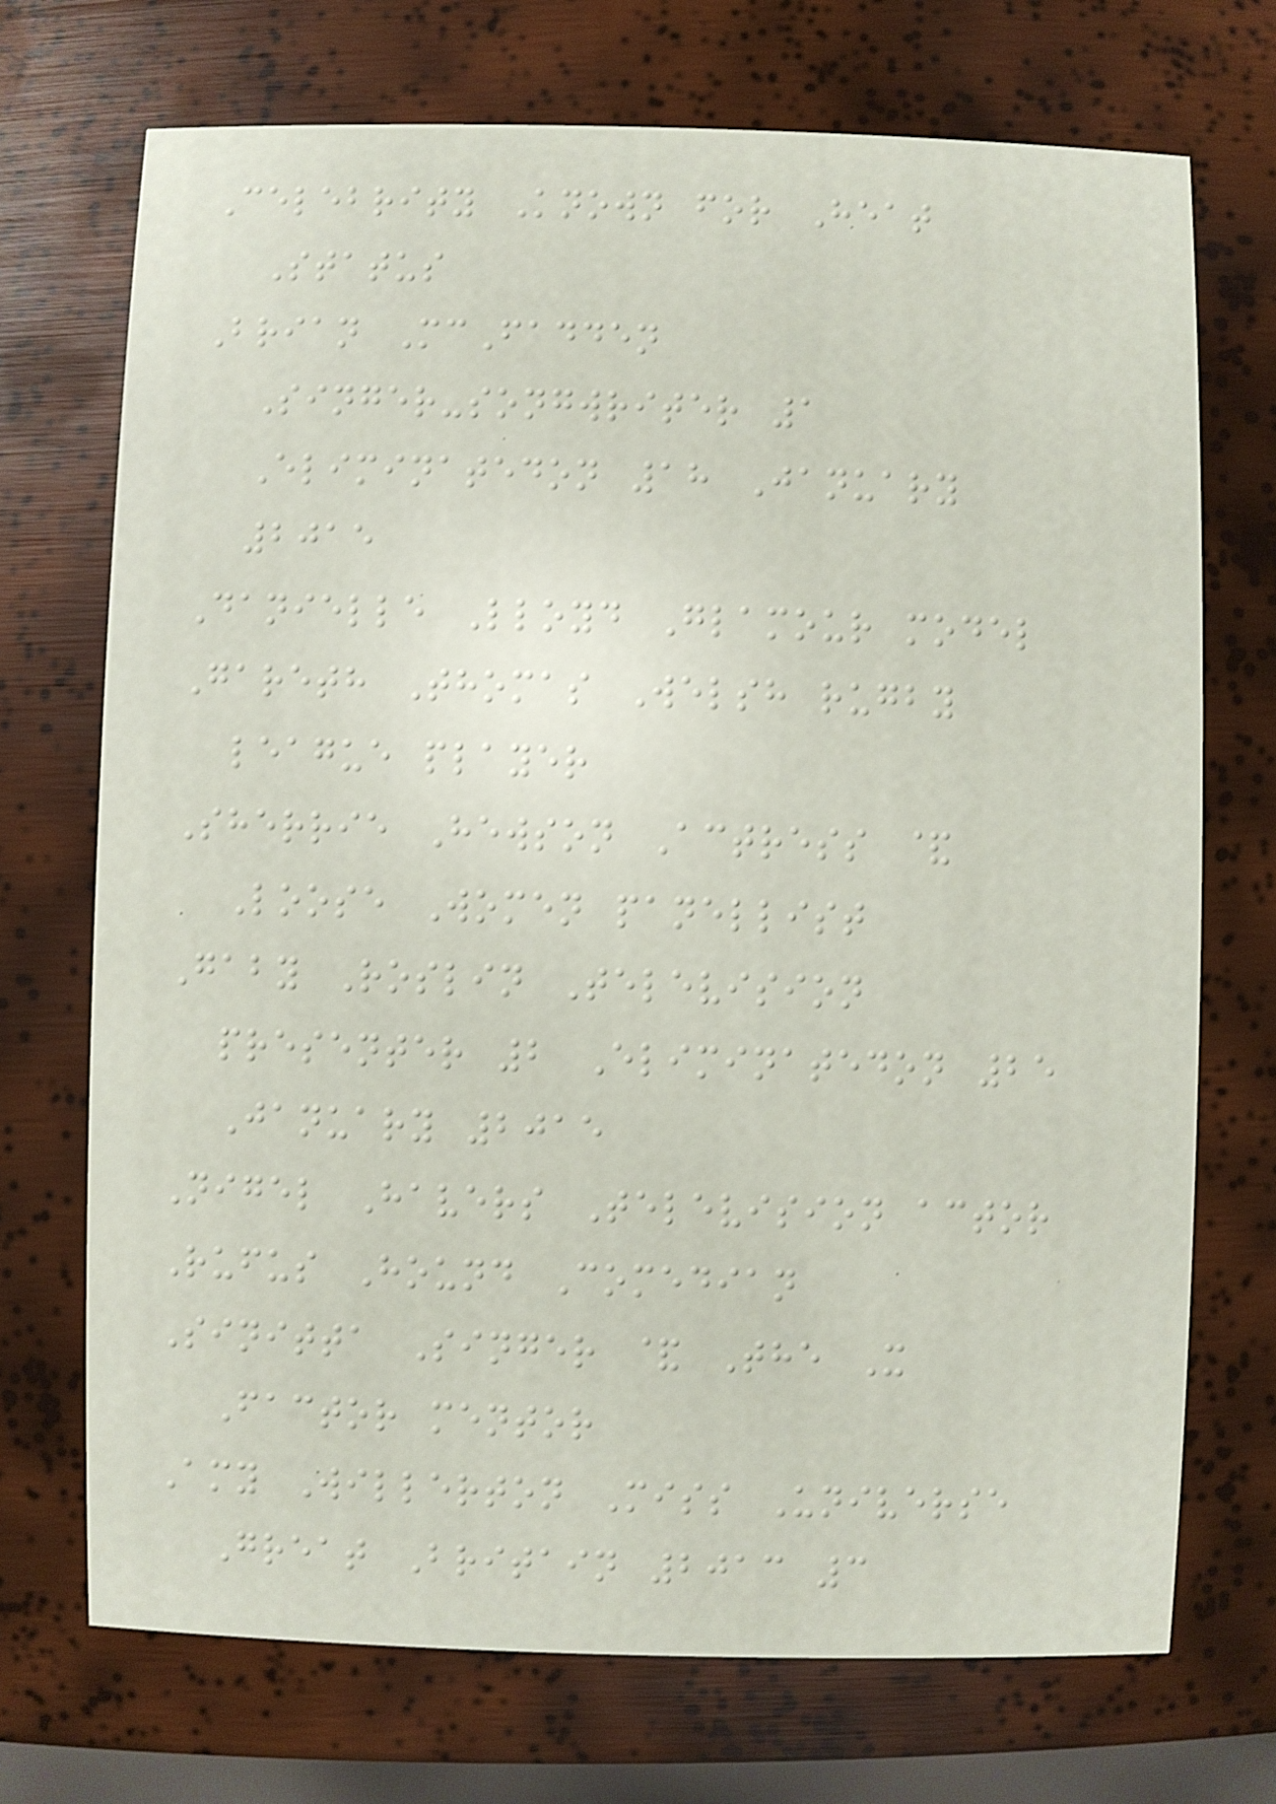Celebrity Known for Heat
Status
Brian McFadden
Singer-songwriter 1
Eliminatedon 18 January
2015
Danielle Lloyd Glamour model
Gareth Thomas Welsh rugby
league player
Sherrie Hewson Actress &
Loose Women panellist
Gaby Roslin Television
presenter 2 Eliminatedon 25
January 2015
Nigel Havers Television actor
Rufus Hound Comedian
Sinitta Singer & The X
Factor mentor
Amy Willerton Miss Universe
Great Britain 2013 3
